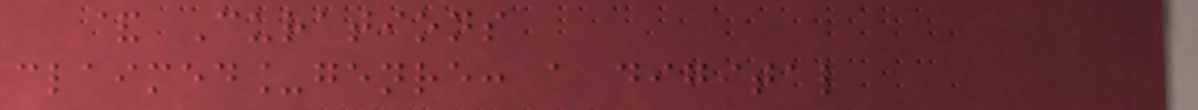& Curations
claimed_genre: a digital
